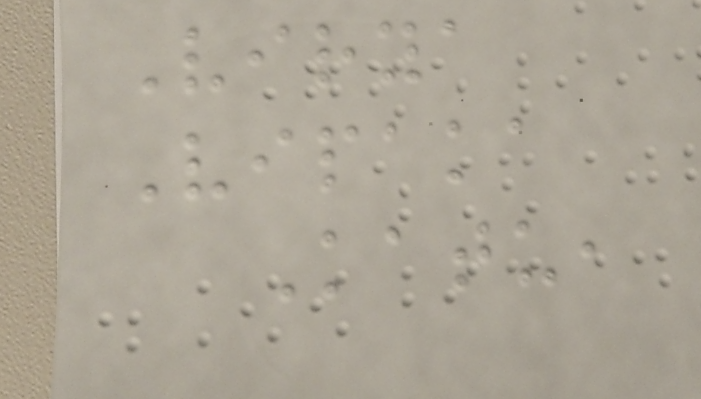Virya
Vipaka
Katu,
